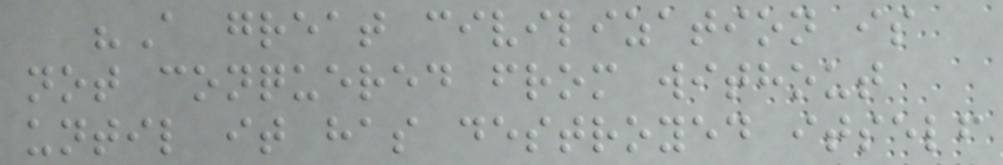"A great civilization is
not conquered from without
until it has destroyed itself
